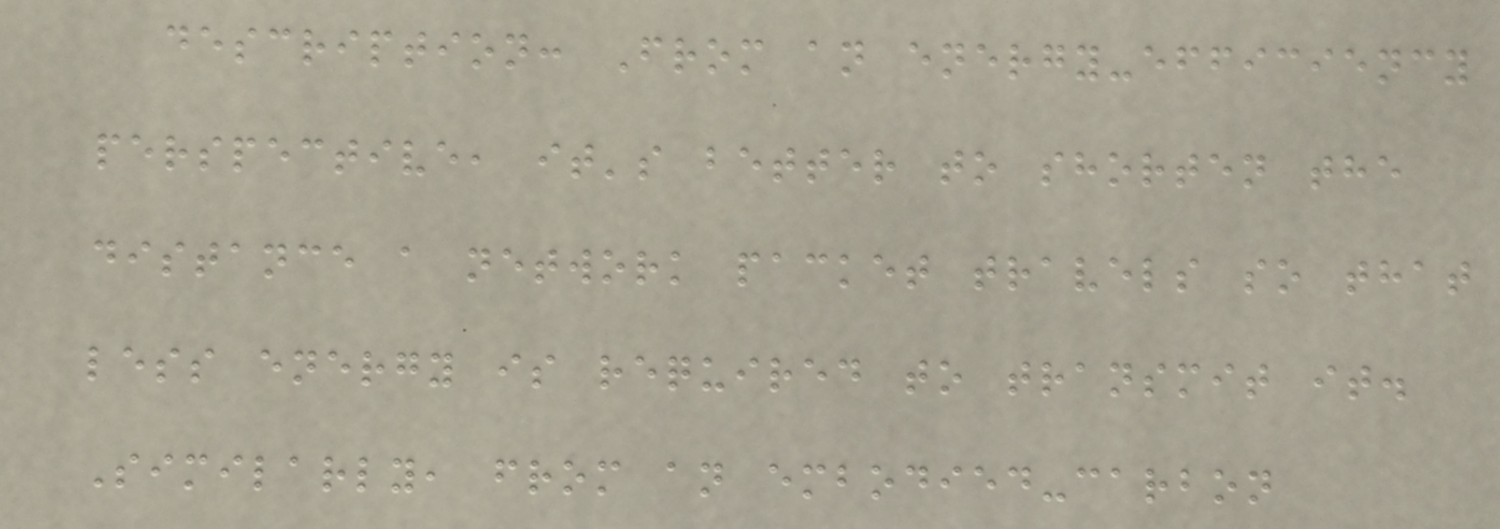description: From an energy-efficiency
perspective, it's better to shorten the
distance a network packet travels so that
less energy is required to transmit it.
Similarly, from an embodied-carbon
